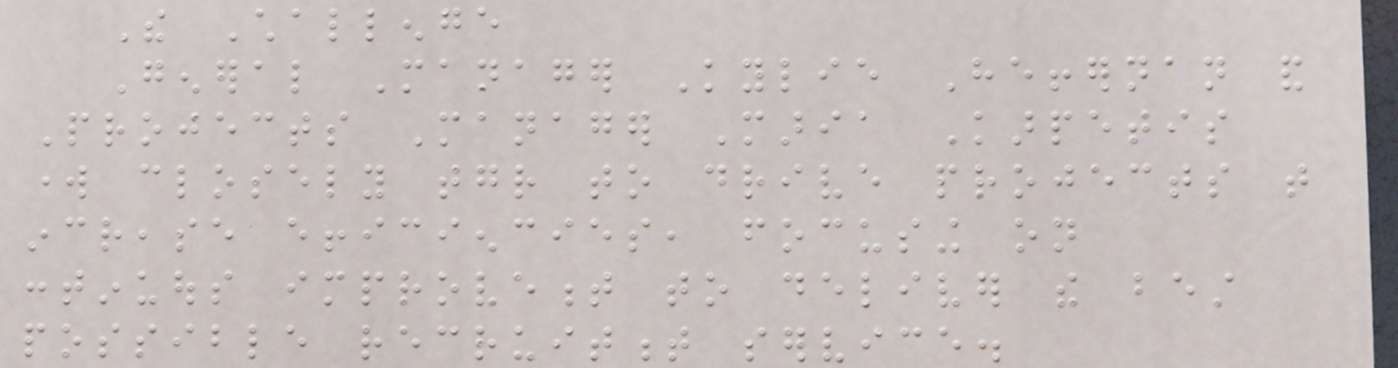The Challenge
General Manager Kylie Heffernan and
Projects Manager Maria Karpetis
work closely together to drive projects that
increase efficiencies, focusing on
continuous improvement to deliver the best
possible recruitment service.
